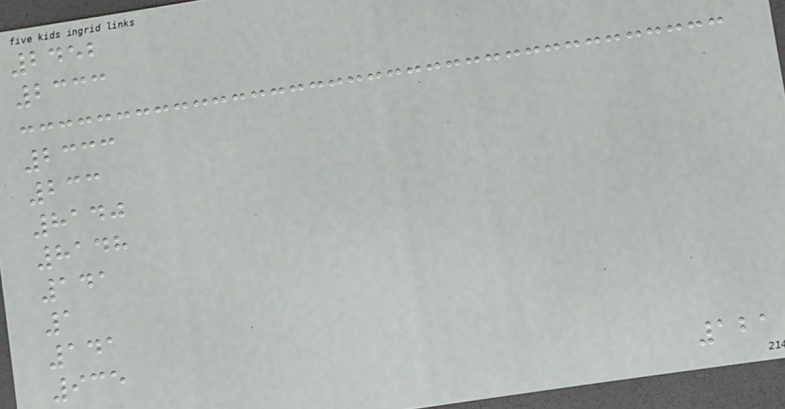2452
2333
2333
233
8140
8148
141
1
141
935
121
